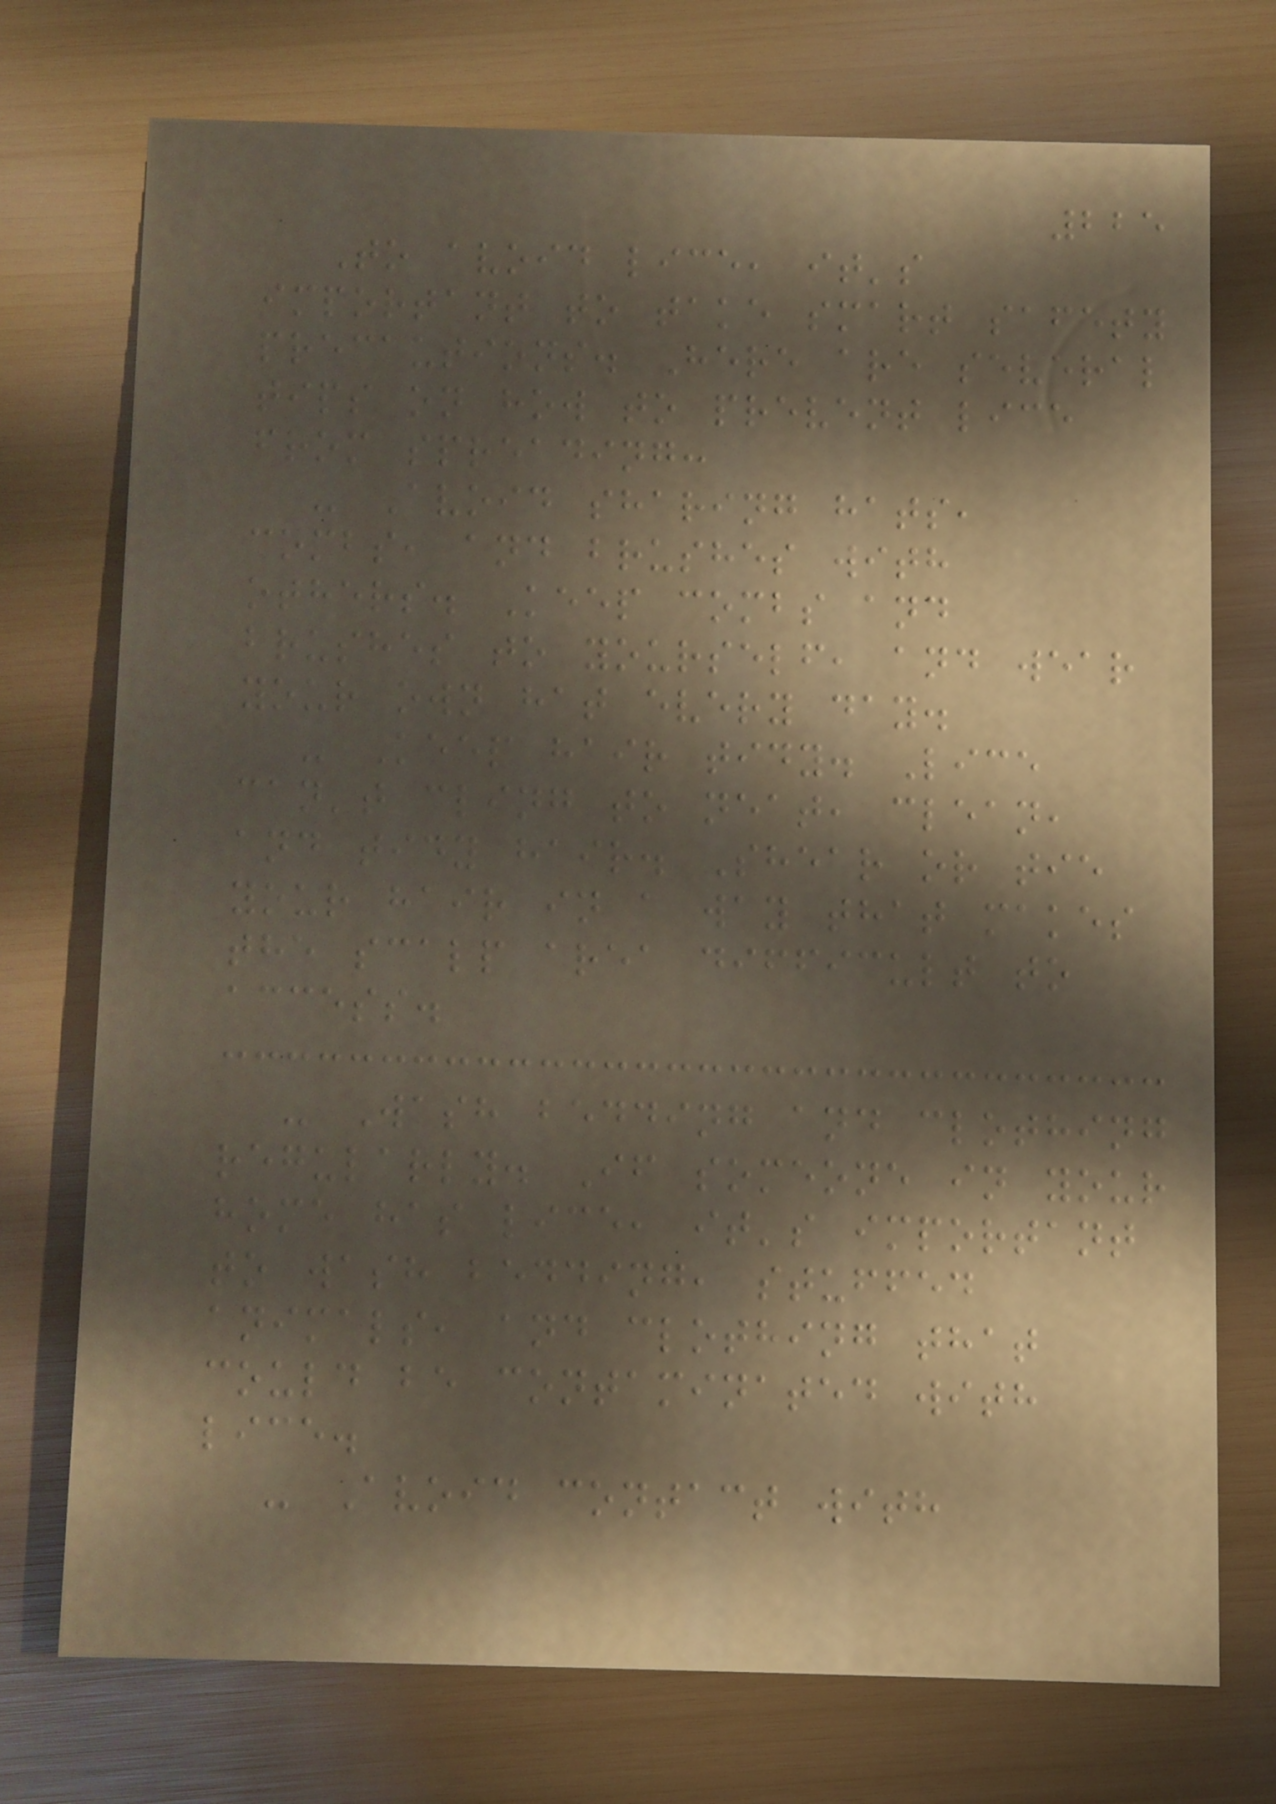225
To avoid lice, it's
important to take smart safety
precautions. Here are several
tips on how to prevent lice
from spreading:
- Avoid sharing hats,
combs, and brushes with
others. Keep combs and
brushes to yourself, and wear
your own hat every day.
- Keep hair tidy. Lice
can't cling to neat, clean,
and tidy hair. Shear or tie
your hair in a way that makes
the scalp area difficult to
access.
- Wash bedding and clothing
regularly. If someone in your
home has lice, it's important
to wash bedding, stuffed
animals, and clothing that
could be contaminated with
lice.
- Avoid contact with
